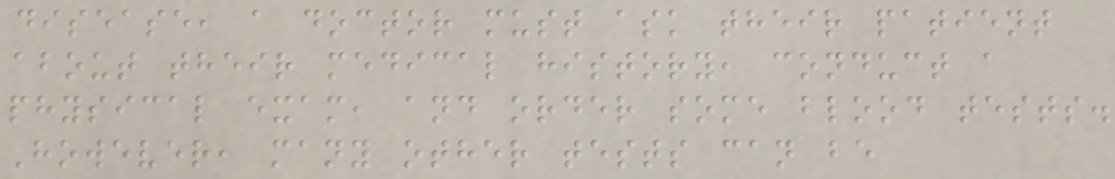disease, a doctor must ask their patient
about their medical history, conduct a
physical exam, and order some blood tests.
However, many other tests can be
